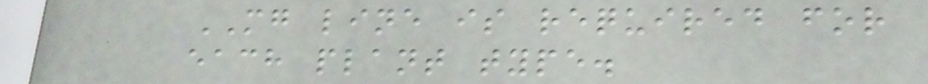MG line is required for
each plant type.
